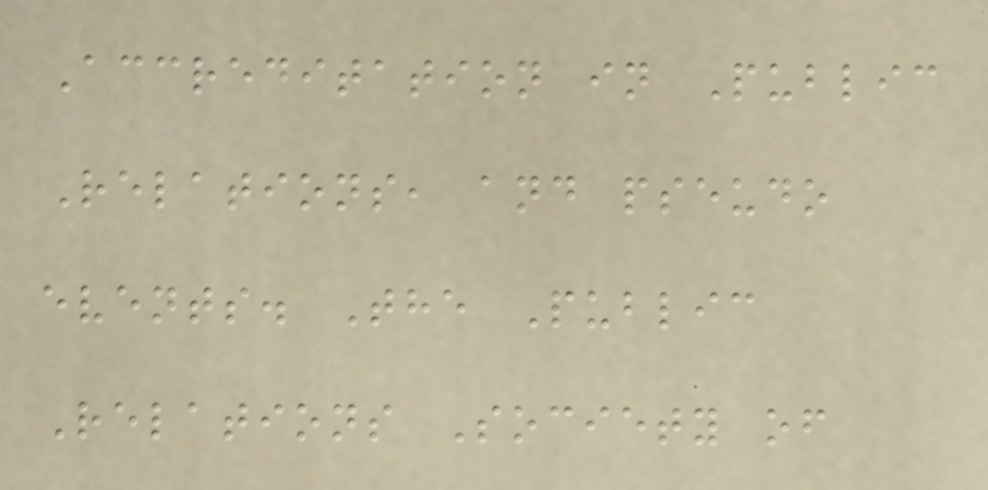Accreditation in Public
Relations, and pseudo
events. The Public
Relations Society of
